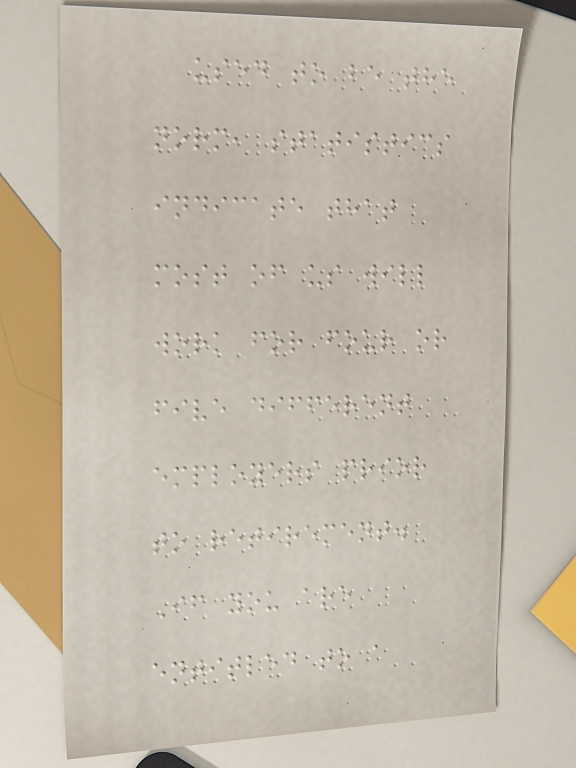used to be the
norm, statistics
indicate that
most of us will
work for four or
five different
employers prior
to retirement.
If you are
entitled to a
